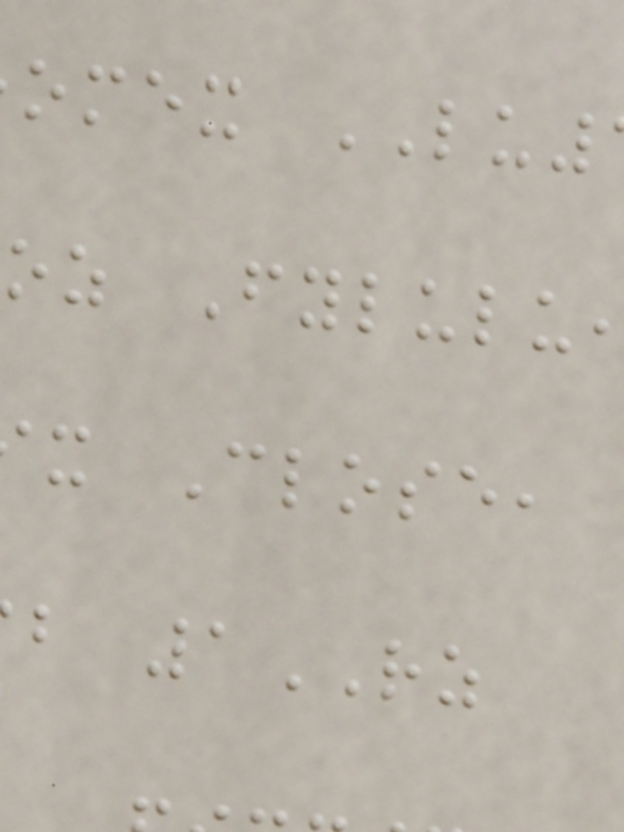omex LU
oz Fylulu
x Close,
b 1RZ
